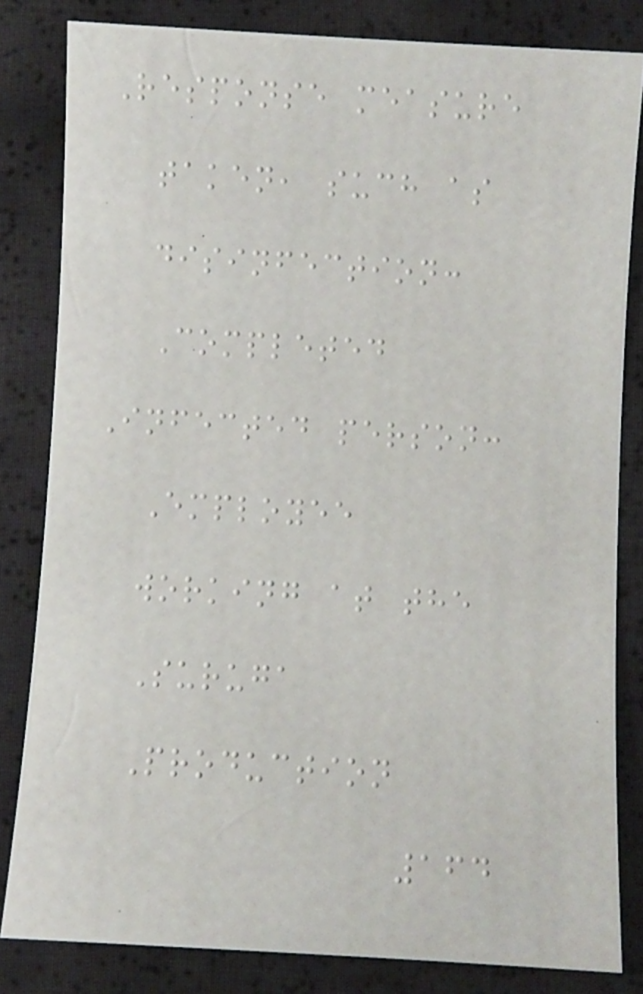Response measure
taken, such as
disinfection:
Completed
Infected person:
Employee
working at the
Suruga
Production
164
